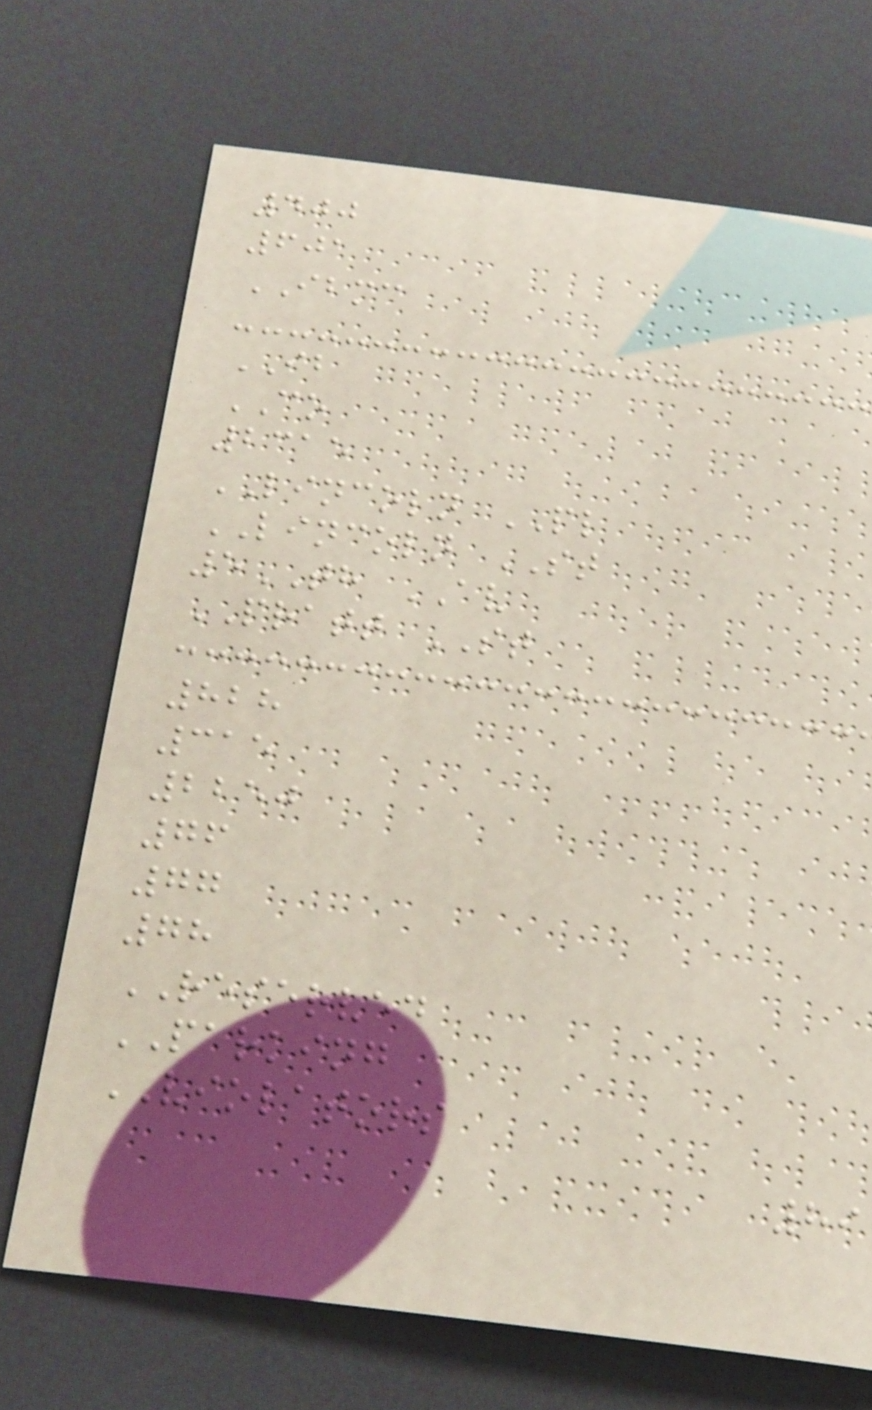400
601
IBMC
IB
CO
2315
LINCOLN PL
LINCOLN ST
5TH AV
PRATT ST
828
315
2250
76
77
78
RESERVED
PARKING
VIOLATORS
89
